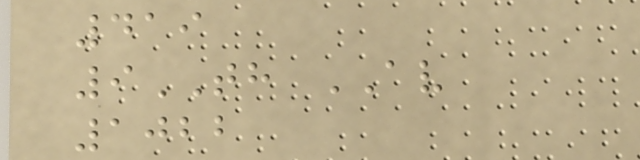419
9TH AV
1022
